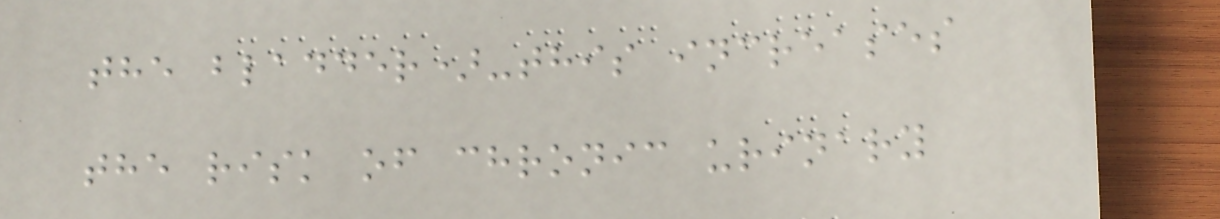the bladder)-this increases
the risk of chronic urinary
